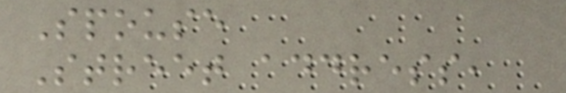Spouse
Street address,
